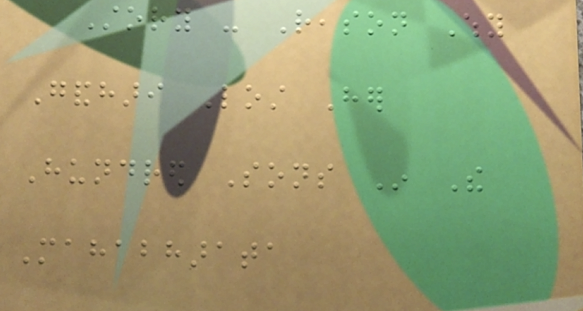Story - Reason Why
Gandhari Lost Her
Hundred Sons In The
Mahabharata
